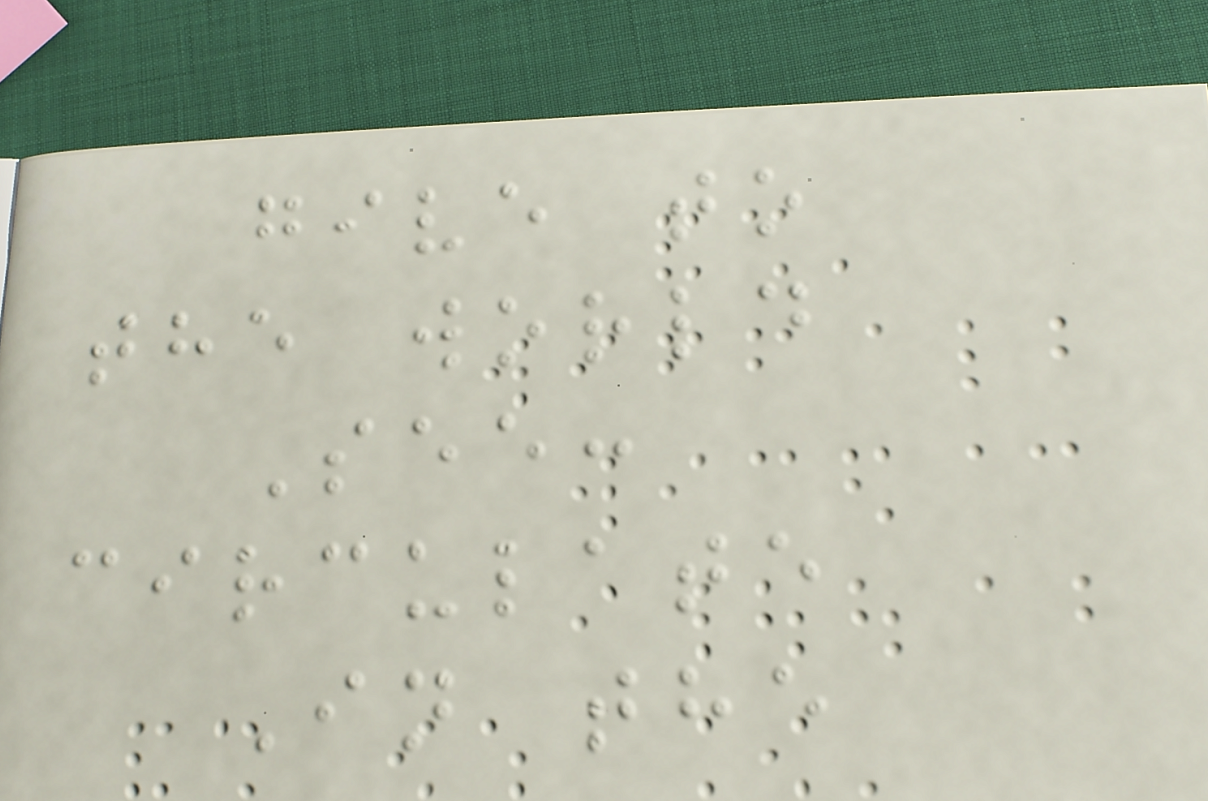give to
the world
See:
circulate
In the
